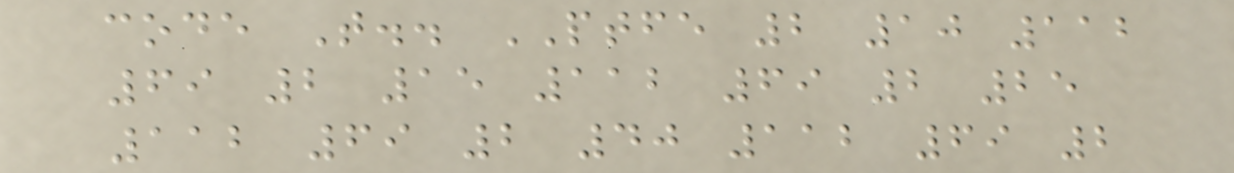code T.. PTFE 2 10 112
69 2 15 112 69 2 25
112 69 2 40 112 69 2
